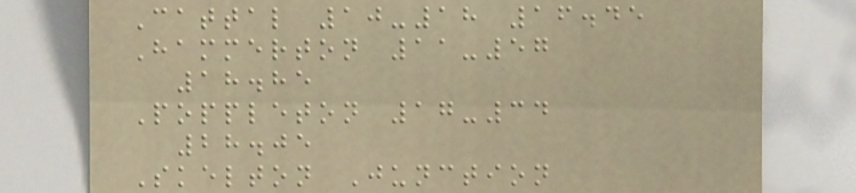Cattal 10-18 16.45
Hammerton 11-57
18.85
Poppleton 17-34
28.05
Skelton Junction
